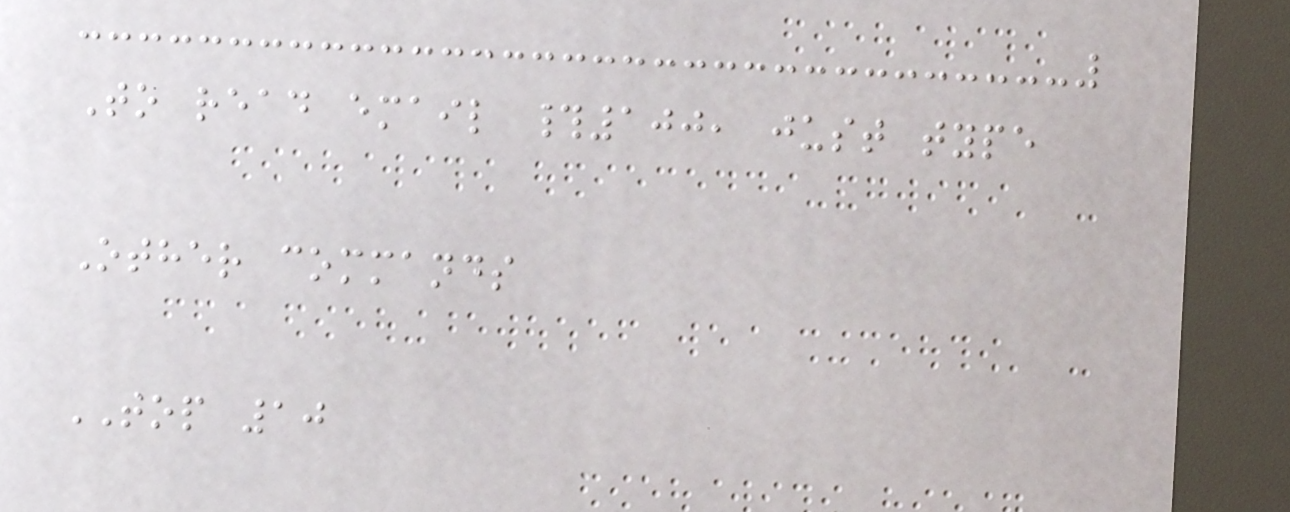To read email #100, just type
Other commands
TOP 10
